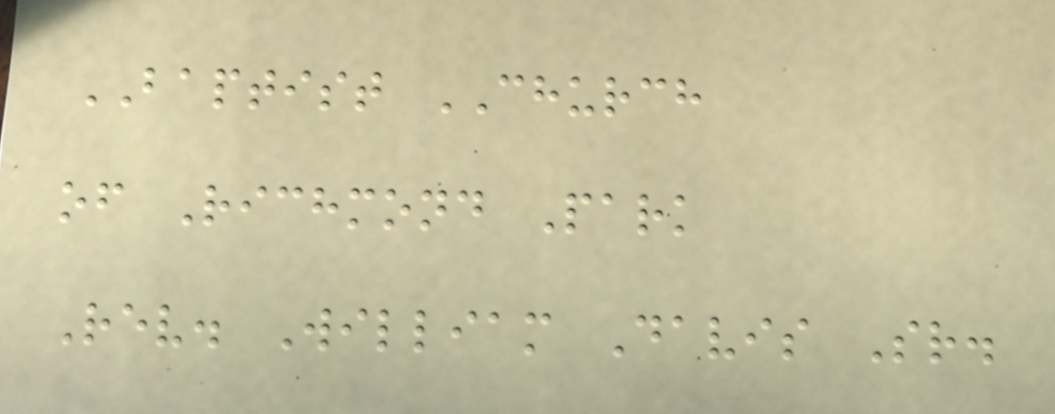BAPTIST CHURCH
of Richmond Park
Rev. William Davis Sr.
